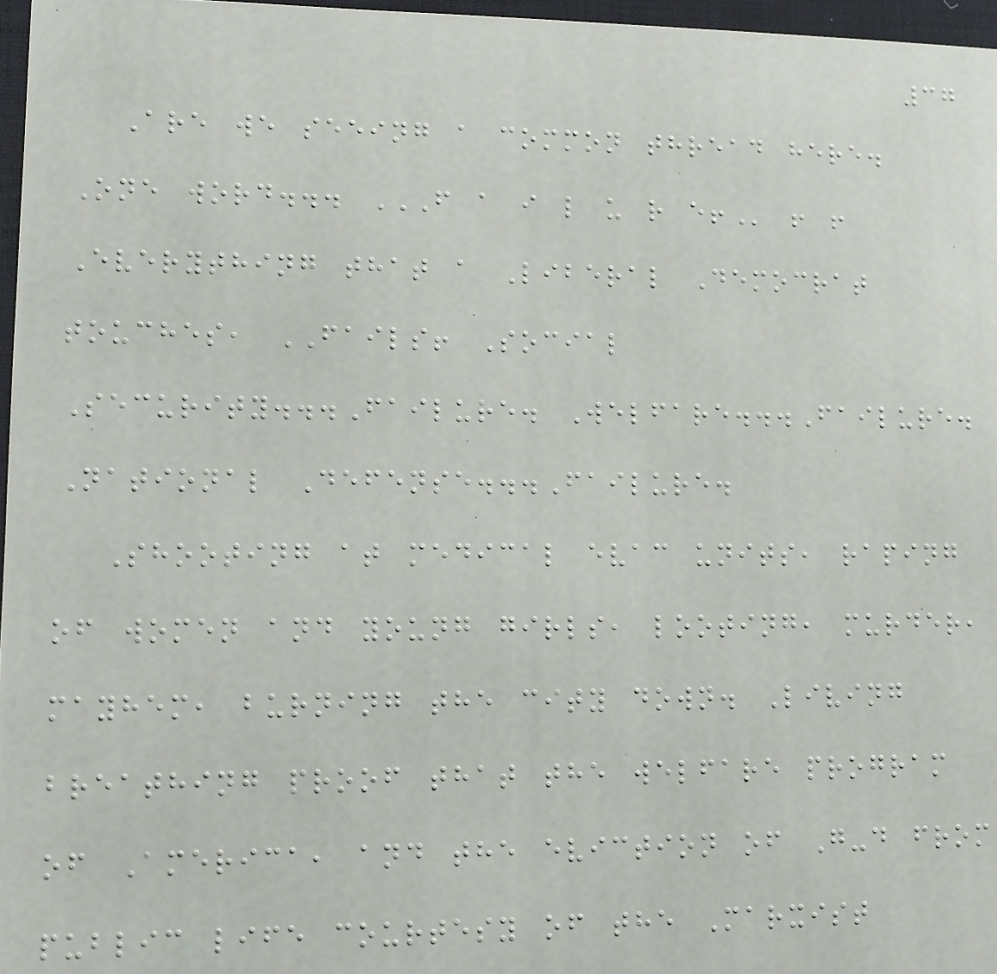37
Are we seeing a common thread here.
One word... F A I L U R E! ! !
Everything that a Liberal Democrat
touches, FAILS! Social
Security...Failure. Welfare...Failure.
National Defense...Failure.
Shooting at medical evac units, raping
of women and young girls, looting, murder,
mayhem, burning the city down. Living
breathing proof that the welfare program
of America, and the eviction of G-d from
public life courtesy of the Marxist
